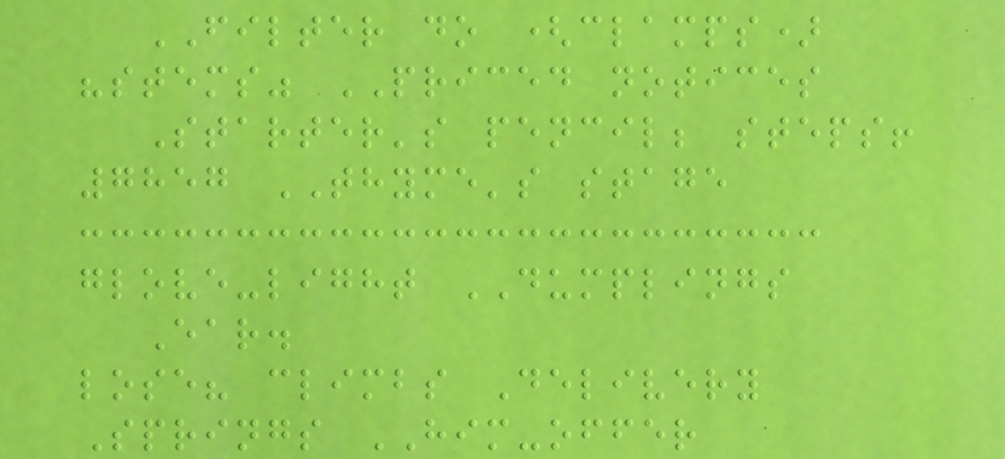FILTER do (clamps)
"stems" PRICED notices
Starter's pencil; steps!
7857 THYME's stage
glove-light DUMPLINGS
Ear.
lose? climbs Delivery
Springs HIM-offer
